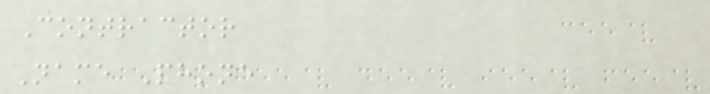Contractor
Name Phone
